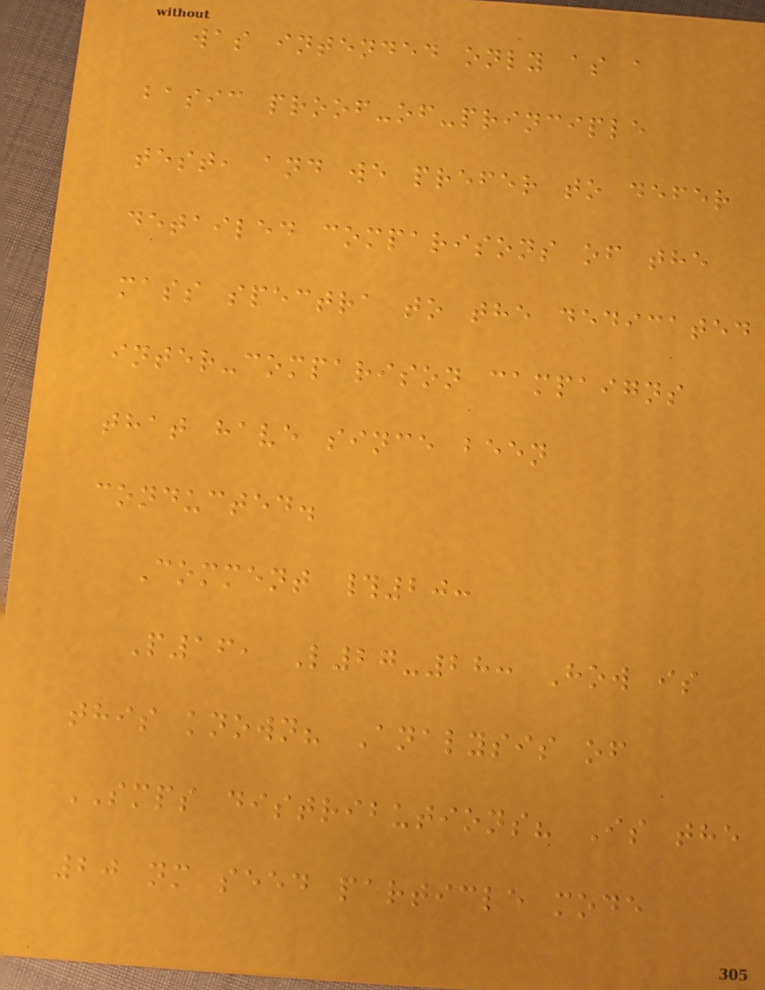was intended only as a
basic proof-of-principle
test, and we prefer to defer
detailed comparisons of the
mass spectra to the dedicated
inter-comparison campaigns
that have since been
conducted.
Comment #20:
P16, L27-28: How is
this known? Analysis of
SMPS distributions? Is the
20 nm seed particle mode
